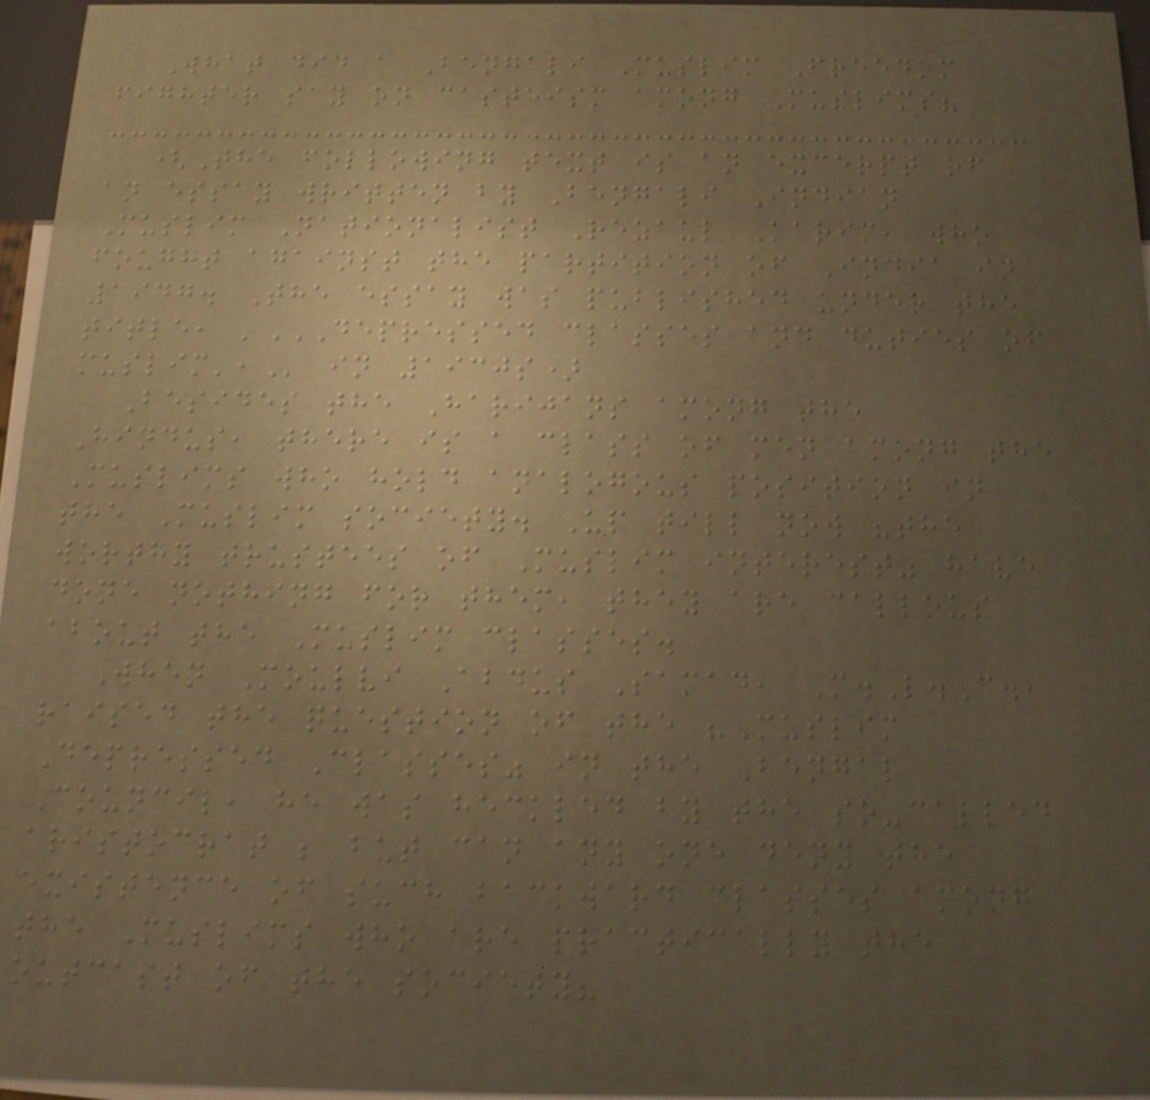What did a Bengali Muslim Freedom
fighter say on casteism among Muslims?
(The following text is an excerpt of
an essay written by Bengali Indian
Muslim Nationalist Rezaul Karim, who
fought against the partition of India in
1947. The essay was published under the
title, 'DEPRESSED CLASSES AND DUTIES OF
MUSLIM', in 1930s)
Besides the Harijans among the
Hindus, there is a class of men among the
Muslims who hold analogous position in
the Muslim society. Up till now "the
worthy trustees of Muslim interest" have
done nothing for them, they are callous
about the Muslim classes.
When Moulvi Abdus Samad, M.L.C.,
raised the question of the "Muslim
Depressed Classes" in the Bengal
Council, he was heckled by the so-called
aristocrat ; but can any one deny the
existence of such backward classes among
the Muslims who are practically the
outcast of the society?
